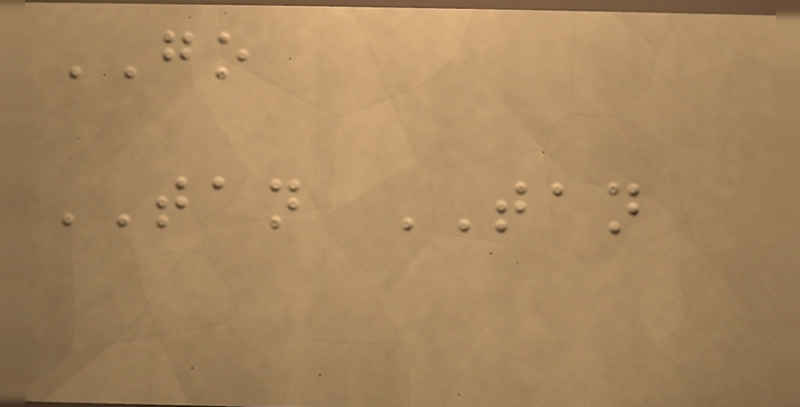GO
TAN TAN
